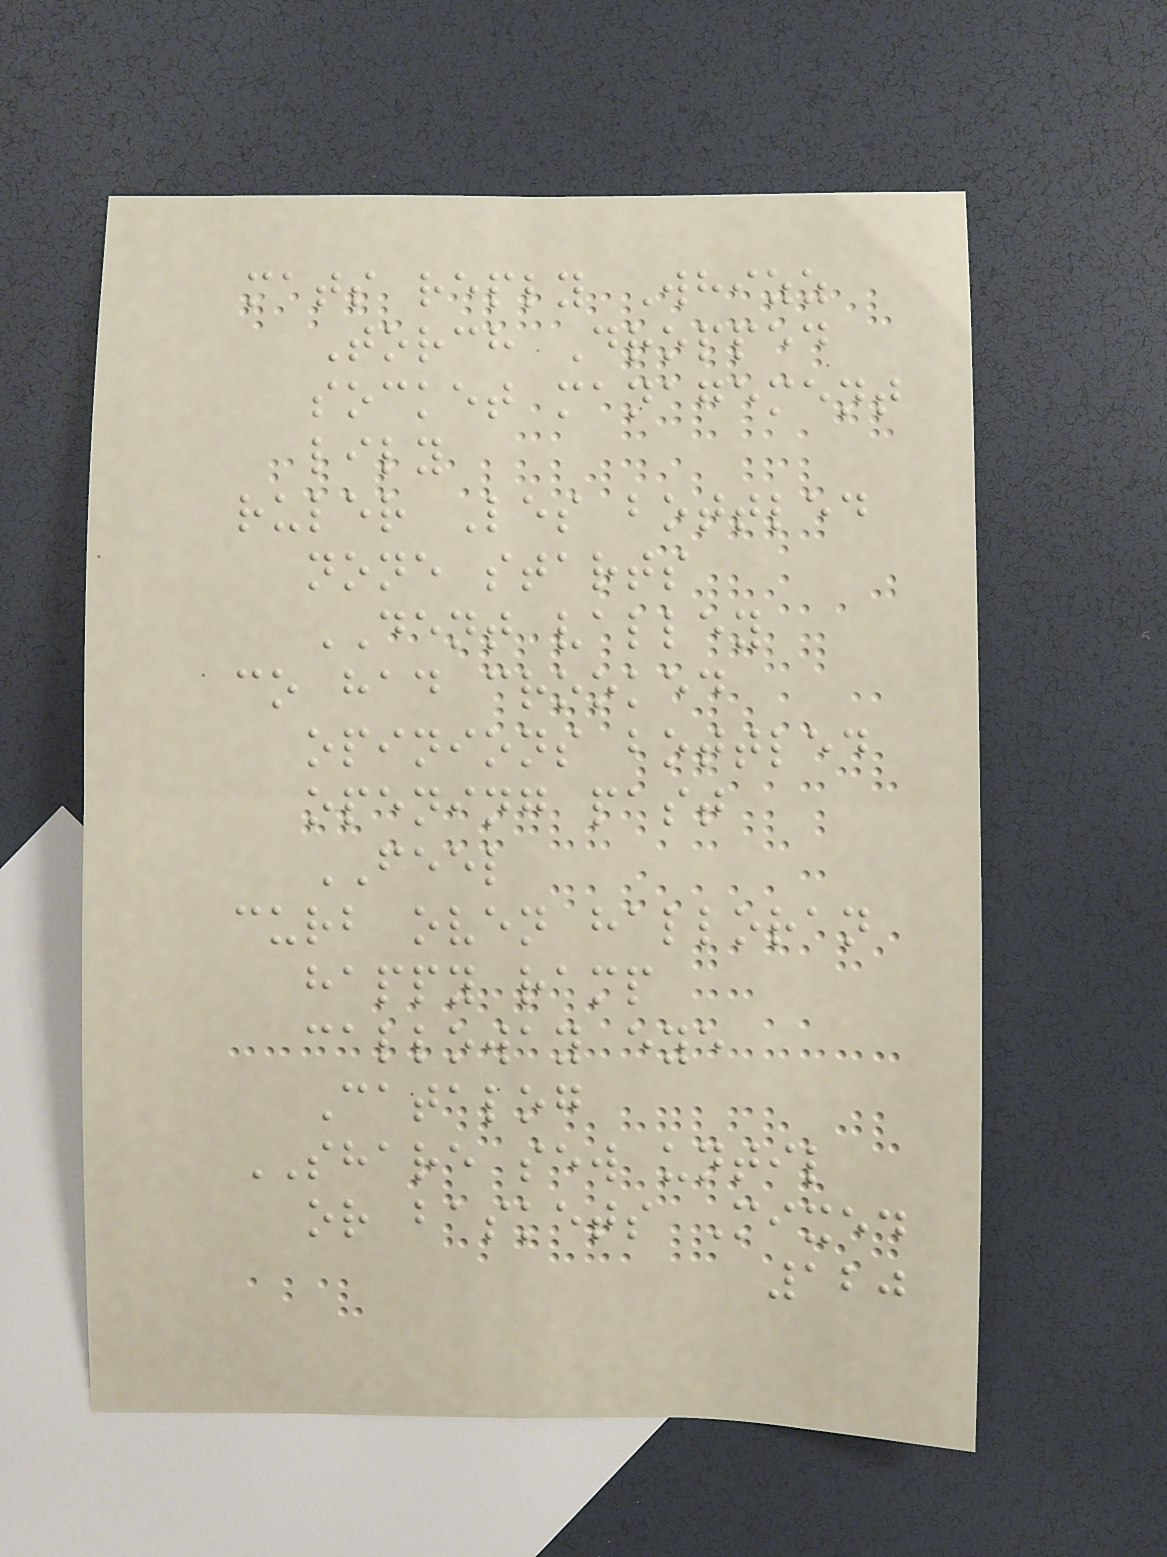mats reply Whizz
Torch Dropped
socket management
lily
ruler Les bottled
none starts
DENT valley
co had crooked
opinions bottled
opening past
FEEL
curb oven halloran
happy ramp
calloway eye
Catalog
SHARE sew until
or baskets Mixed
120
